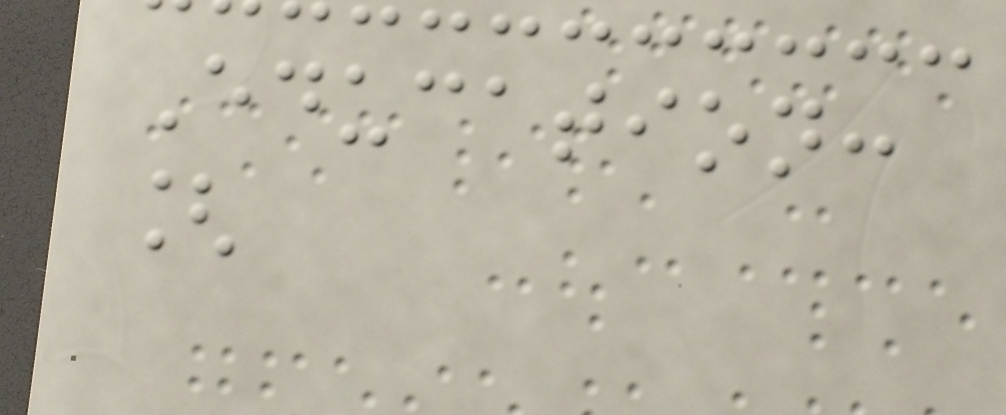Education:
[
